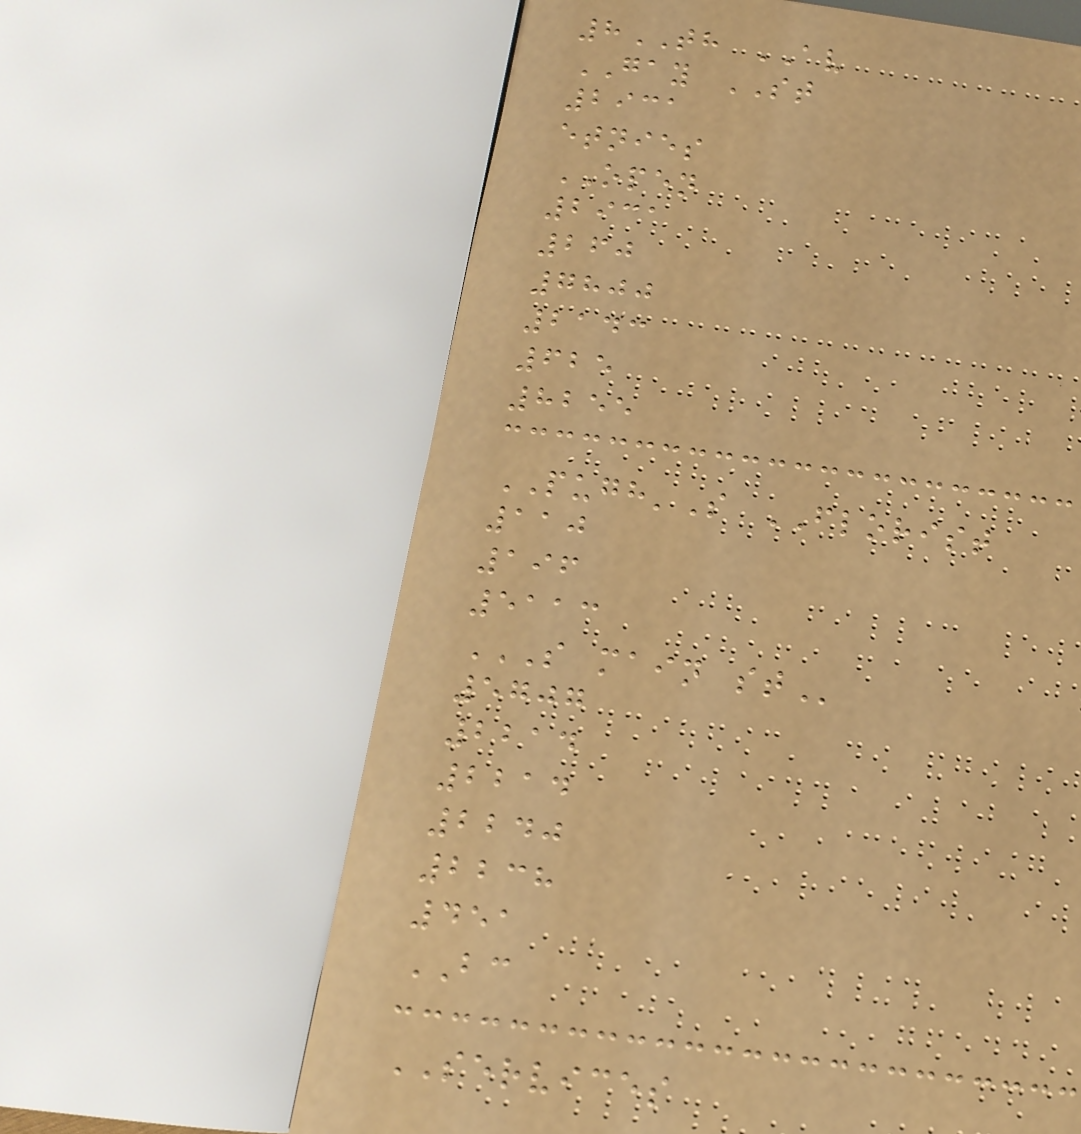8TH AV
GAY ST
2931
etnies
OPEN
2931
260
7800
2143
625
8255
PUGH'S FLORIST
110
196
5113
S MAIN ST
5707
2214
2214
2240
2238
451
BC
SERVICES
